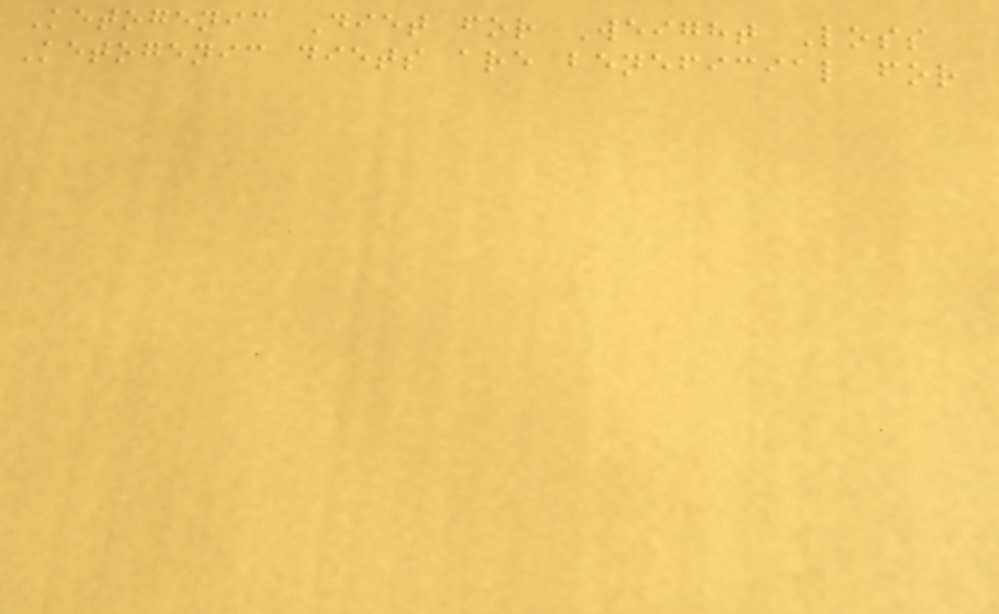Ketogenic Diet for Weight Loss
Ketogenic diets are beneficial for
